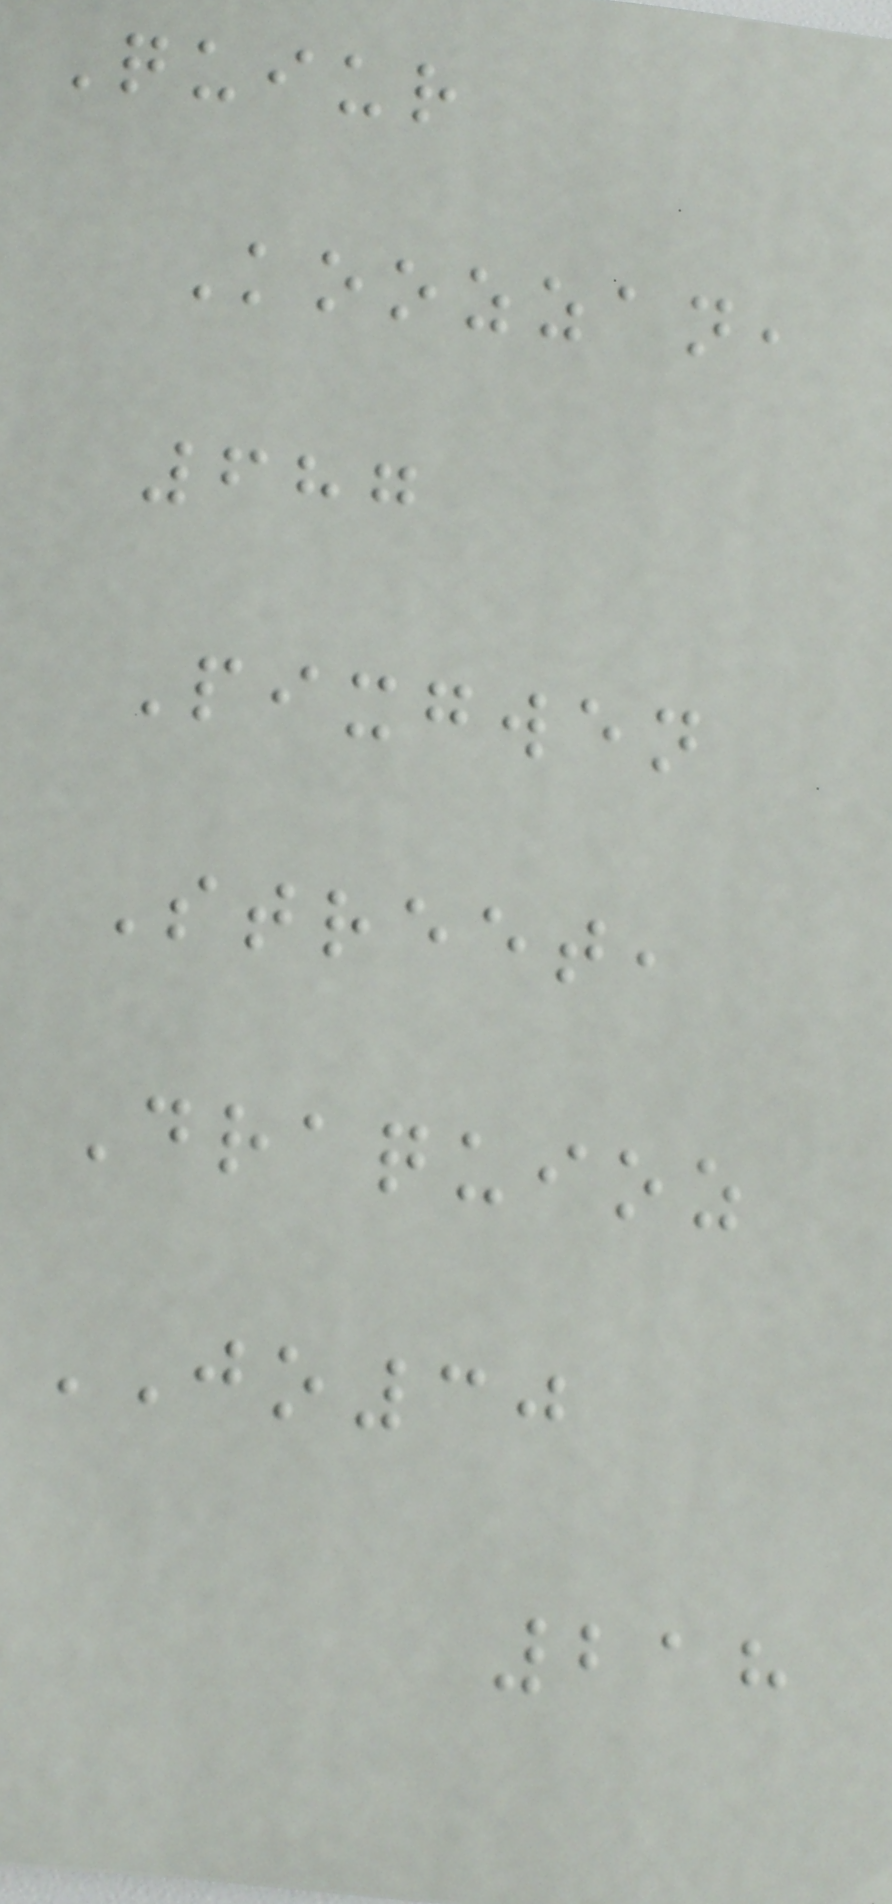Quiur
Koozzan,
687
Pixgwen
Street,
Draquioz
JO30
218
